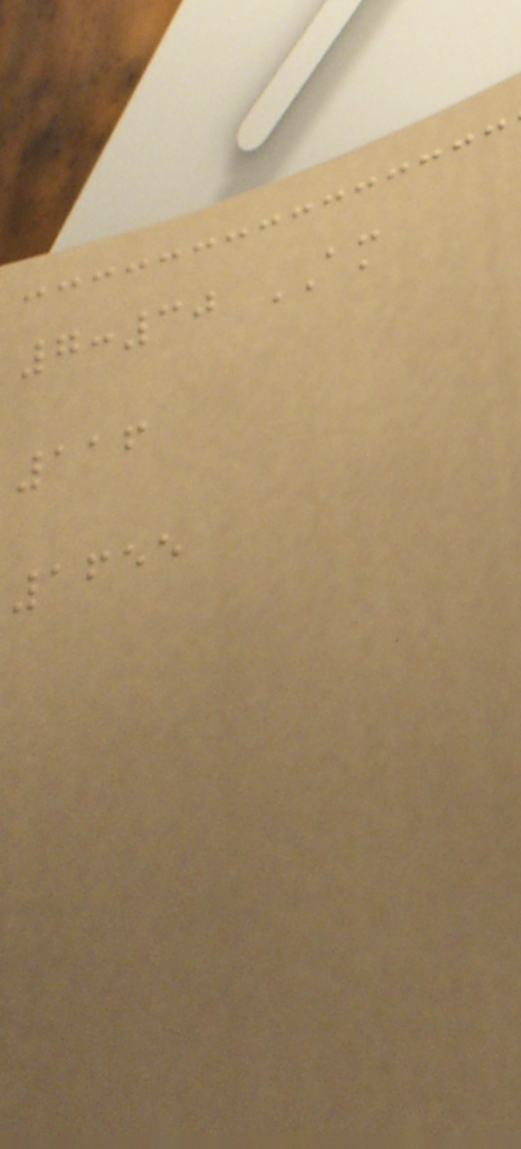7:30 AM
116
1655
